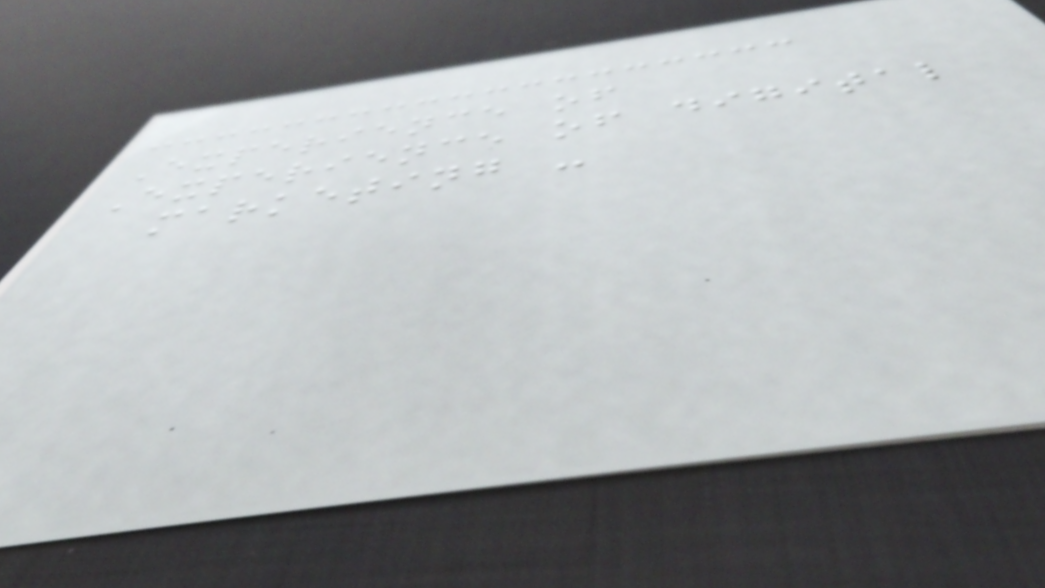Experience of
Experience of digital
marketing -
